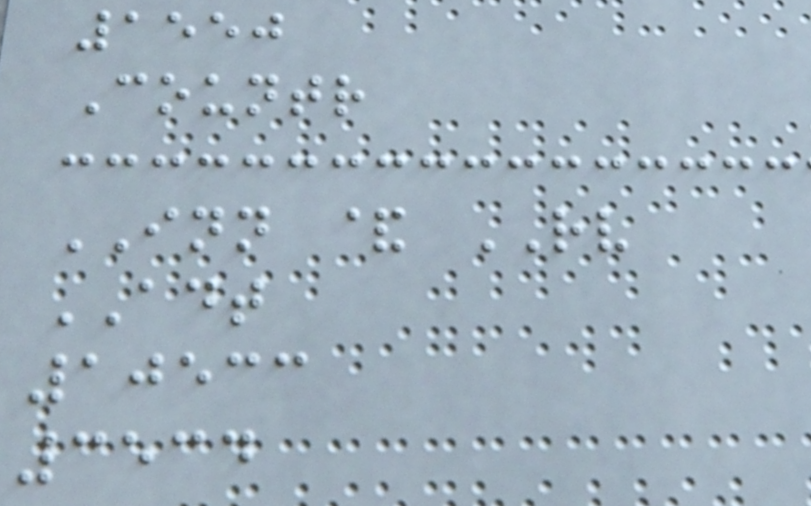1550
Countr
INN & RV
ADT
10533
3534
